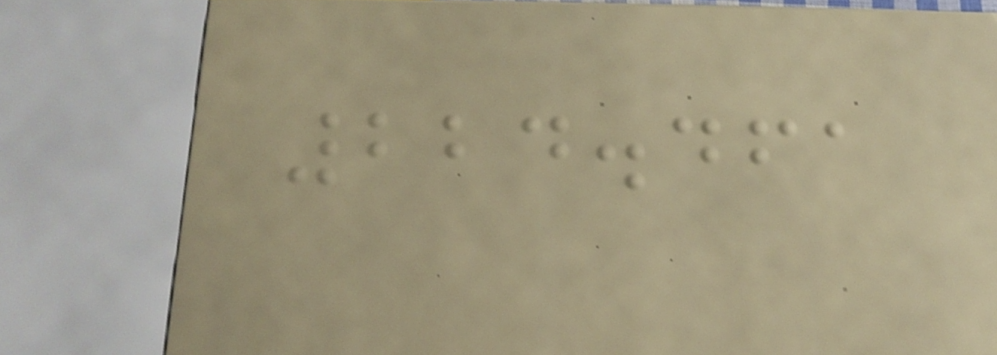224.461
